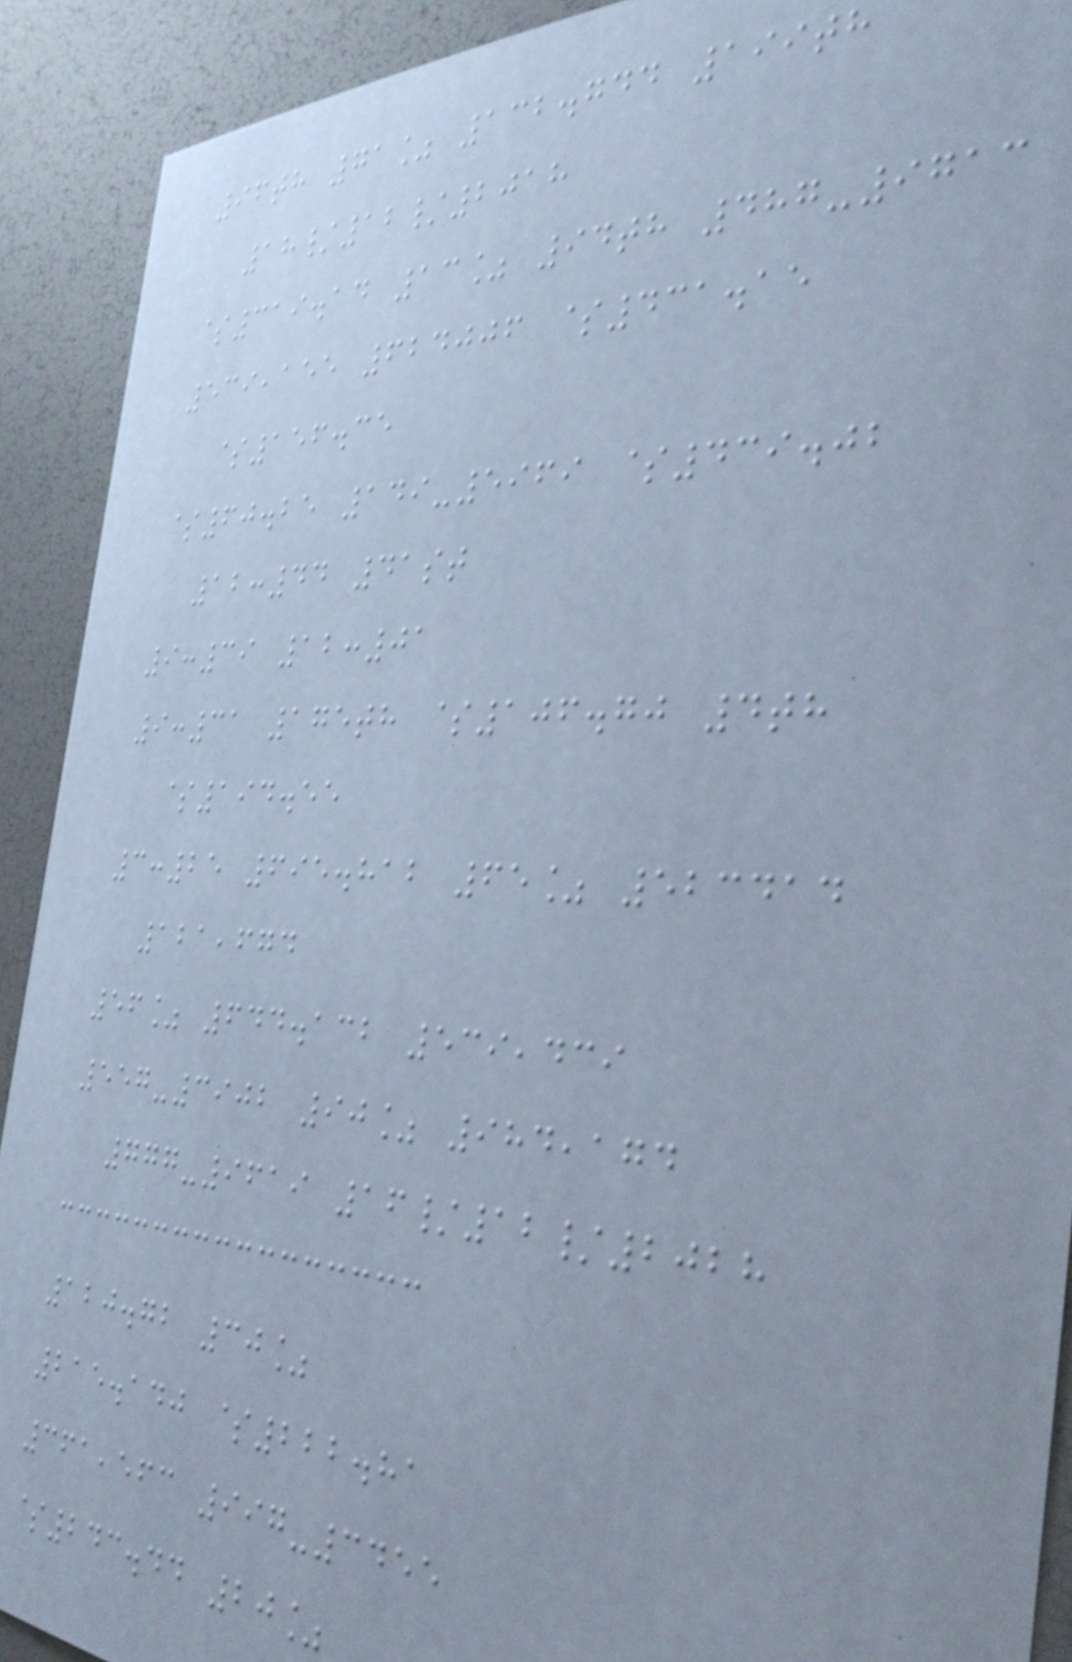96th 71% 132.744 199th
18/12/2018
$319.14 13% 94th 487-9713
539,155 624006 $431.15
$156.35
$60.25 149-5969 $439.02
12:44 41st
9:39 12:01
9:31 175th $106.70 4th
$194.55
3:25 695.812 65% 523414
121,674
56% 644.132 539,439
557-3902 90% 984,174
777-9619 16/12/2028
120.72 30%
215.140 $222.81
361,563 997-3455
$243.44 20%
